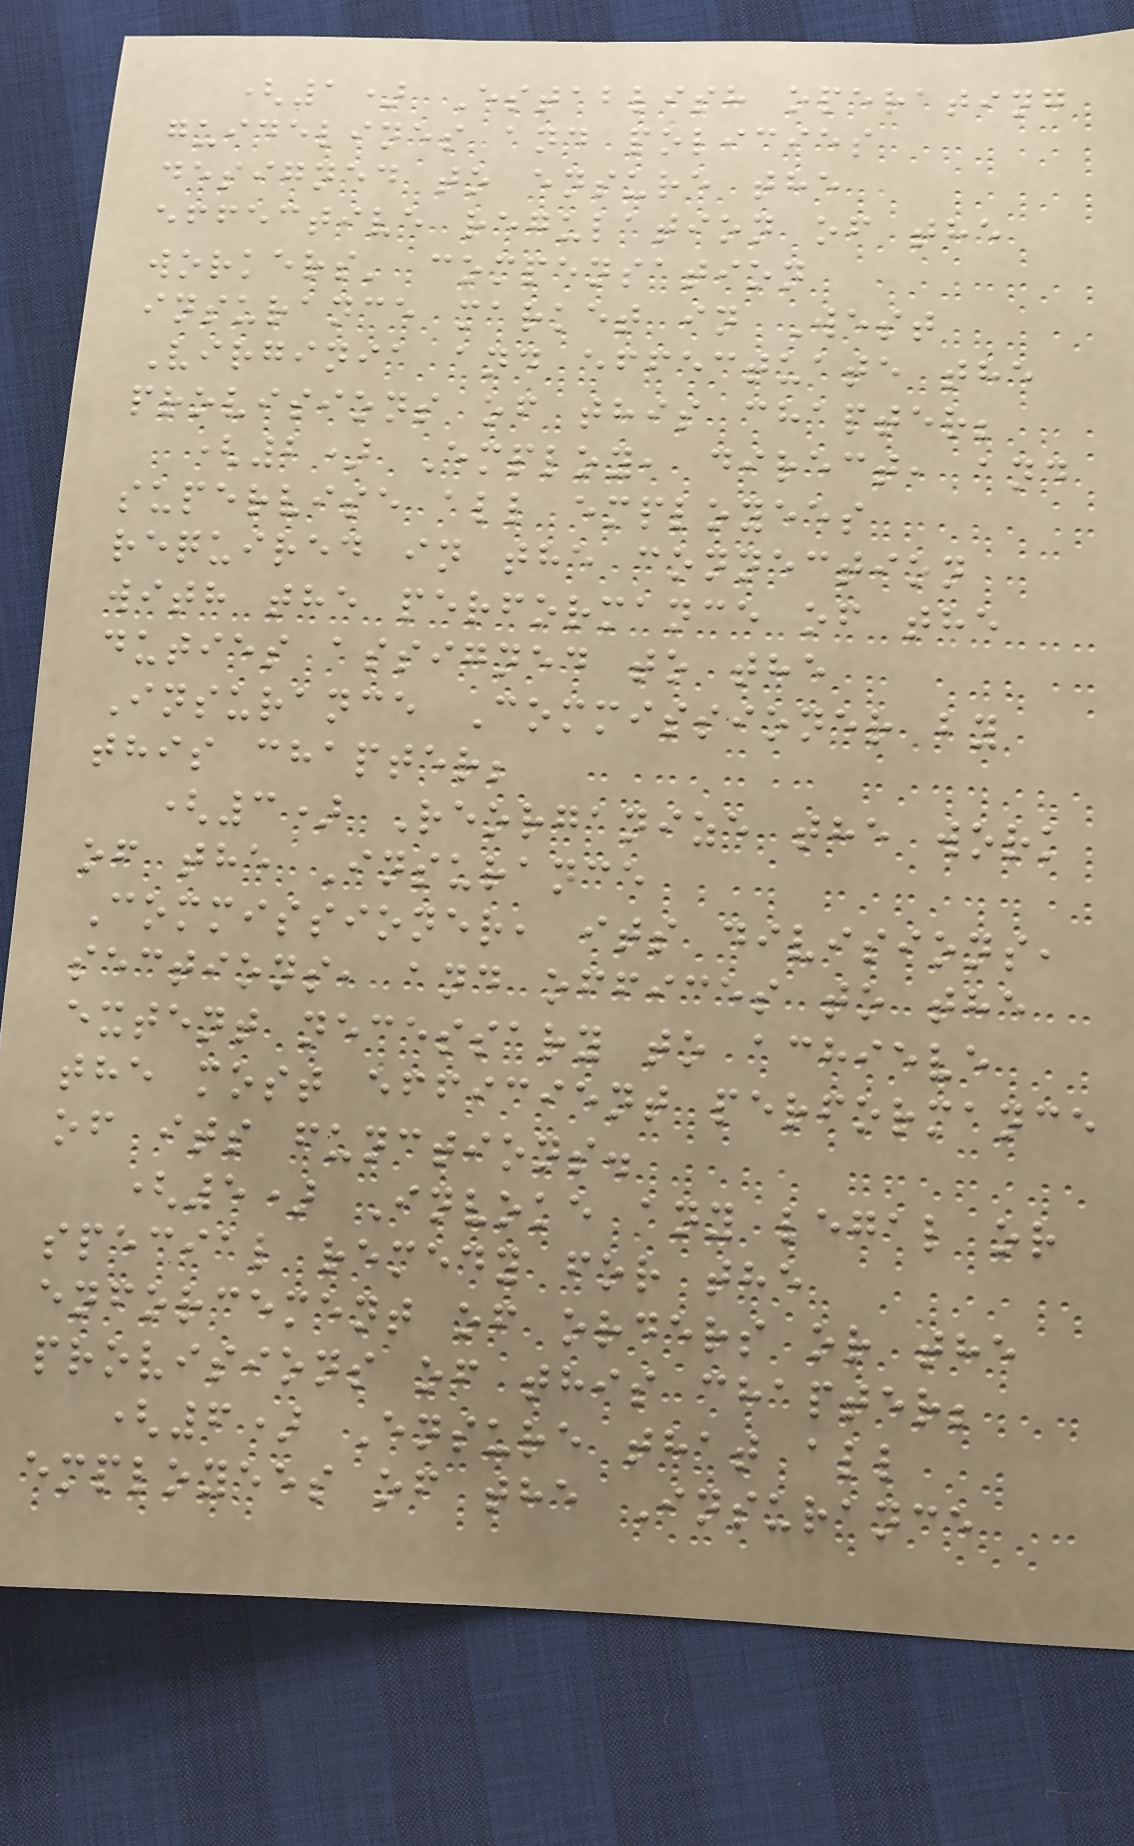(1) Establish operating
guidelines and policies
designed to ensure the
effective regulation of the
workers' compensation
insurance market in West
Virginia and effectuate the
provisions of this chapter;
(2) Employ, direct, and
supervise all employees
required in the connection
with the performance of the
duties assigned to the
Insurance Commissioner by
this chapter;
(3) Reorganize the work
of the Insurance
Commissioner, its divisions,
sections, and offices to the
extent necessary to achieve
the most efficient performance
of its functions.
(5) Invoke any legal or
special remedy for the
enforcement of orders or the
provisions of this chapter;
(6) Ensure that all
employees of the Insurance
